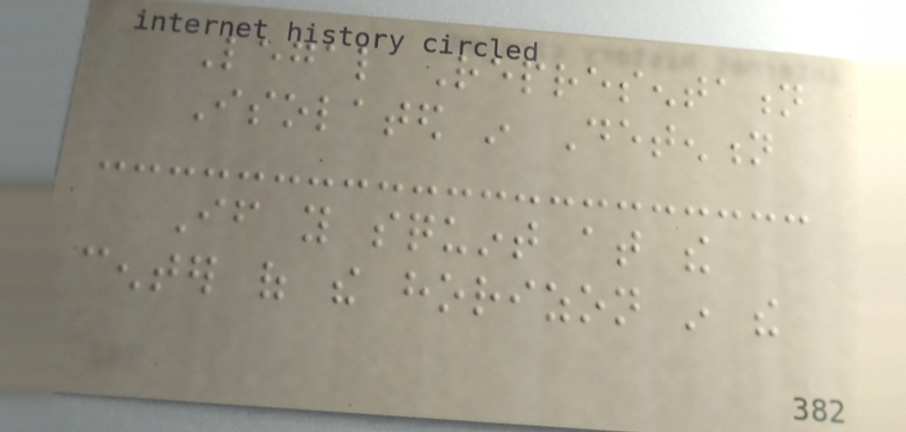Legal Representation
Isolated in Detention
If you squint at the
center of the horizon in the
